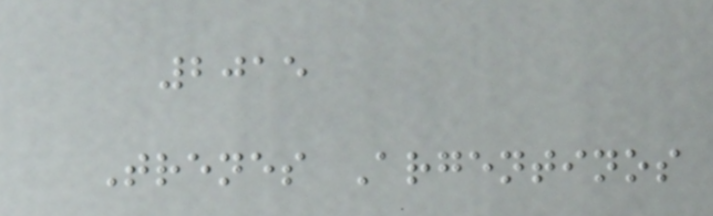2015
Trenes Argentinos
